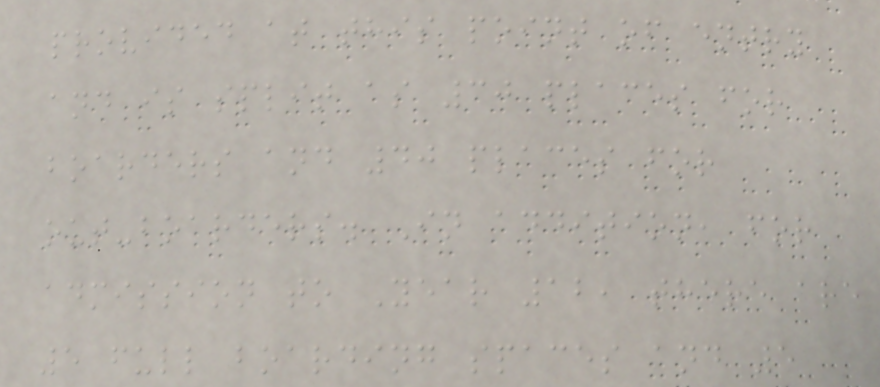provided at this point of entry
and is split as 30 places for
boarders and 40 places for
out-boarders. In addition, for
admission to Year 12, there are
5 full boarding spaces and 5
